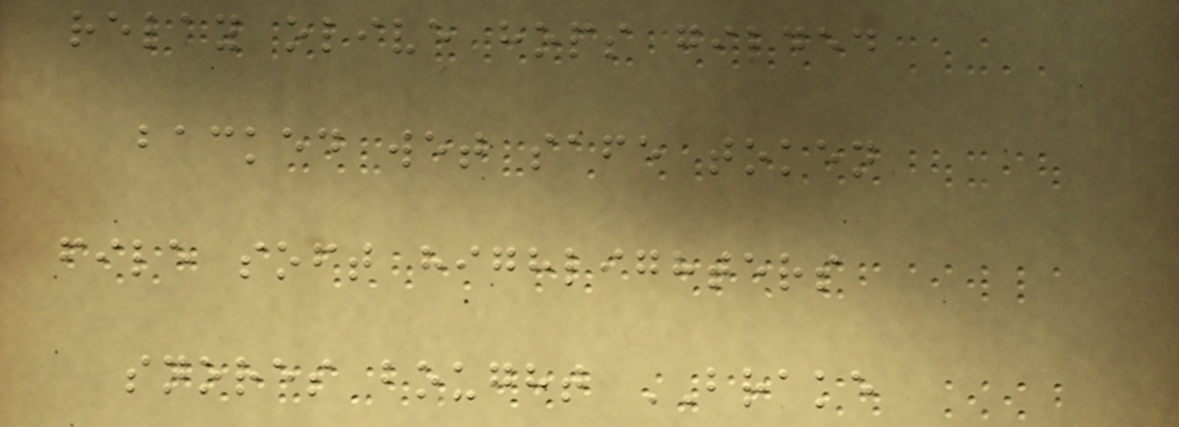relay olive hops gilded
backed wet safe token
file soft highlighters
snores bought BRAKE
